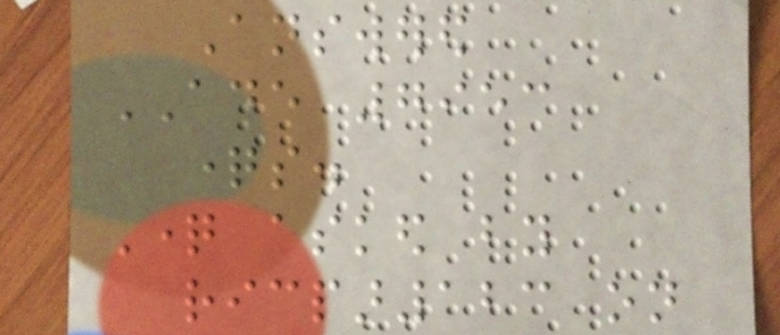Answered
ADE 7953
questions.
Question asked by
ricpar123 on
